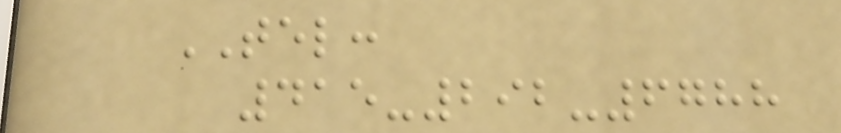TEL:
415-292-6788
